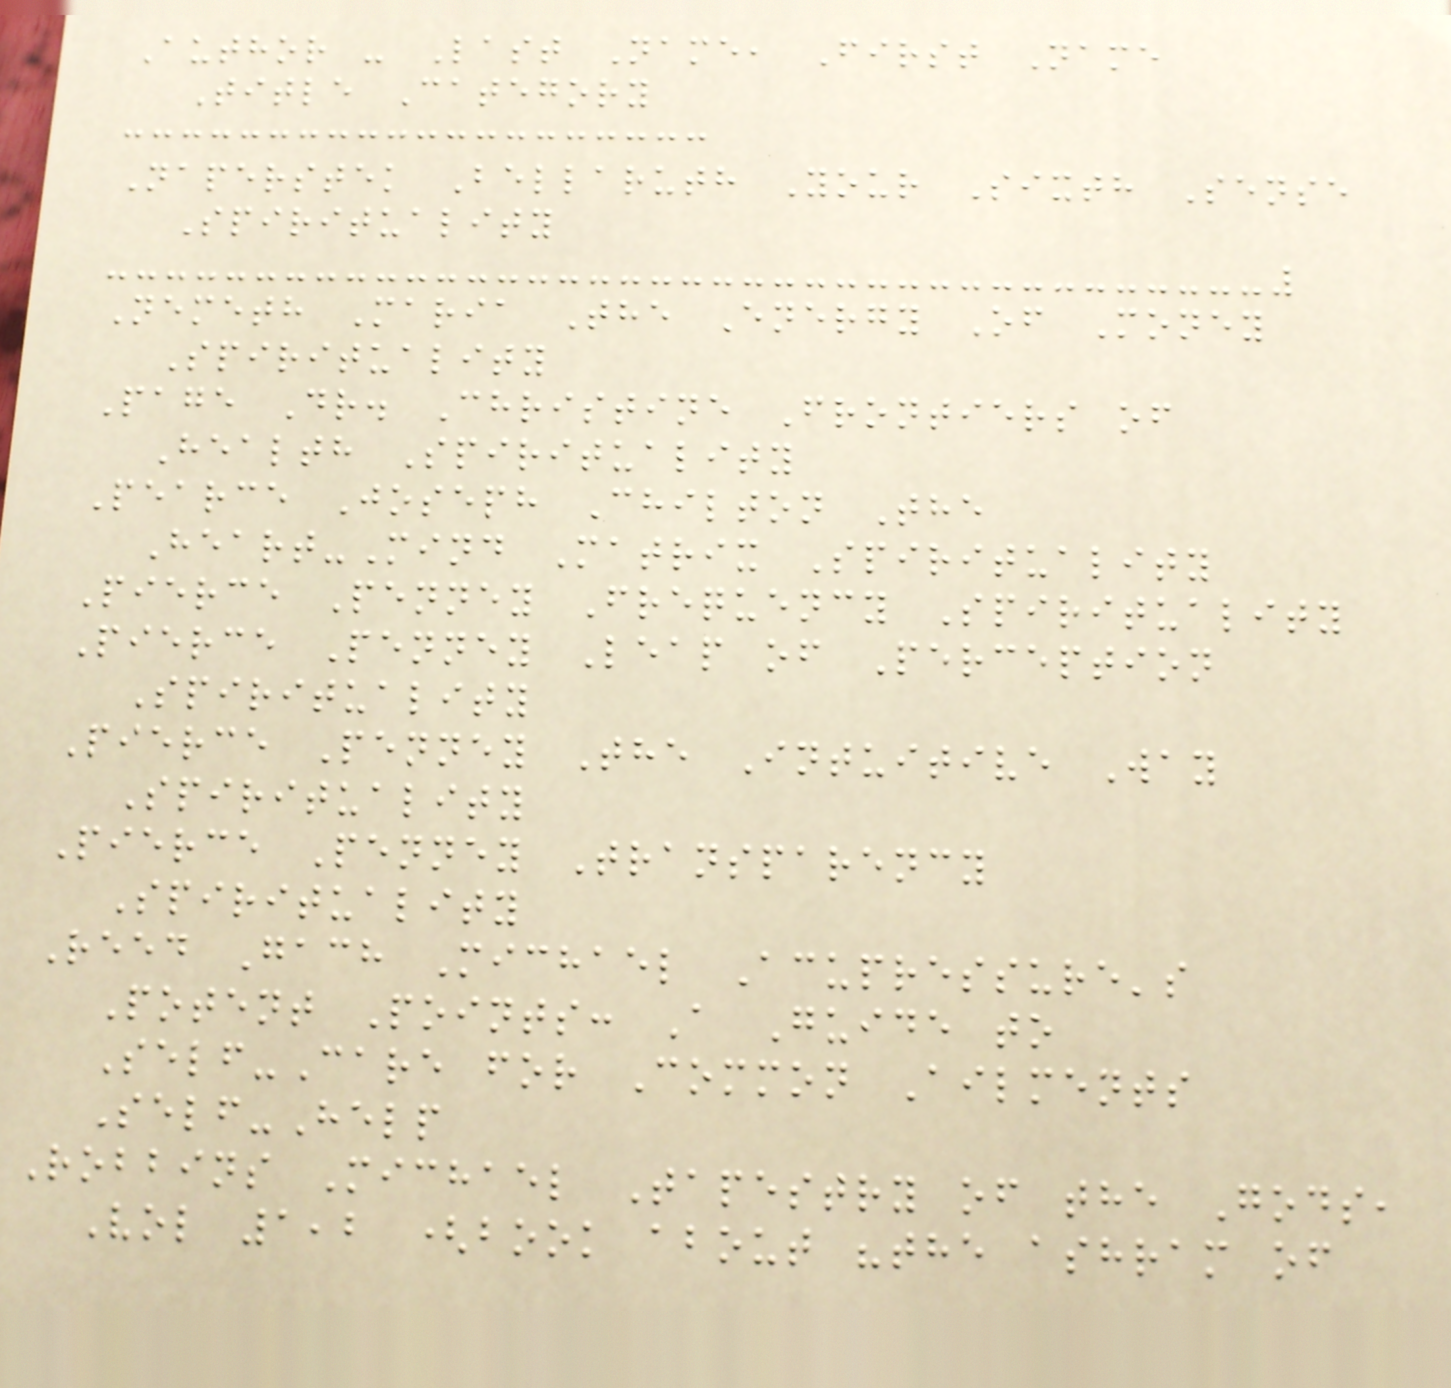Author - Last Name, First Name
Title Category
Naperstek Bellaruth Your Sixth Sense
Spirituality
Nemeth Maria The Energy Of Money
Spirituality
Page Dr. Christine Frontiers of
Health Spirituality
Pearce Joseph Chilton The
Heart-Mind Matrix Spirituality
Pierce Penney Frequency Spirituality
Pierce Penney Leap of Perception
Spirituality
Pierce Penney The Intuitive Way
Spirituality
Pierce Penney Transparency
Spirituality
Reed Gach Michael Acupressure's
Potent Points: A Guide to
Self-Care for Common Ailments
Self-Help
Robbins Michael Tapestry of the Gods,
Vol 1,2 (book about "the ashram of
